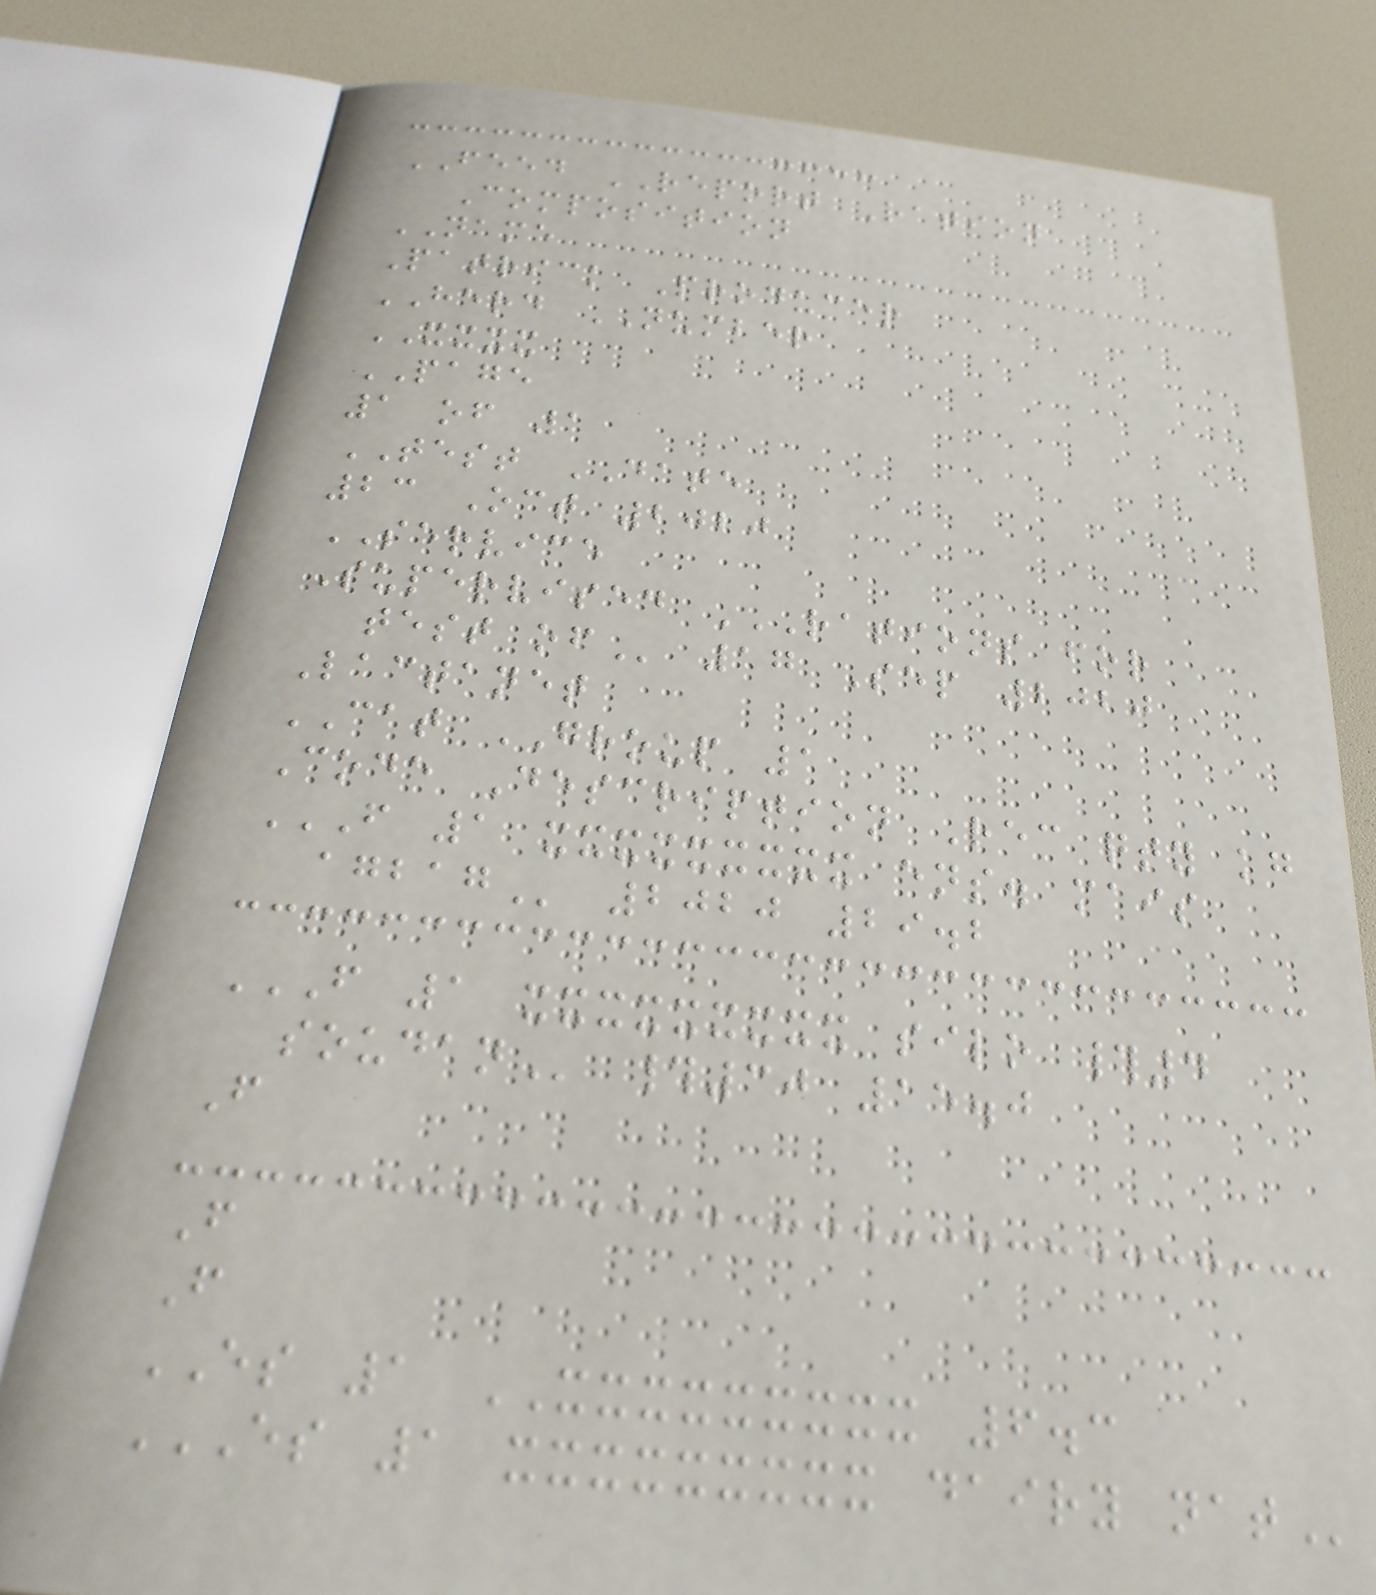FEED REPORT Ration
Composition
NAME
Patrick Producer
HERD NUMBER
XXXX
PAGE
1 of 1
TEST DATE
23 Oct 2020
SERVICE
Supervised RATIONS FOR
TEST OF 17 Sep 2020
Lactanet
CAT GROUP 1
Code Description Rec qty kg
F 1 XXXXXXXXX ENS. MAIS
AGBAG 2020 29.2
F 1 XXXXXXXXX SILO #4
SOUDAN #30 15.0
F
F
F
ES 1 XXXXXXXXX 6.3
ES 1 XXXXXXXXX DAIRY NAT
